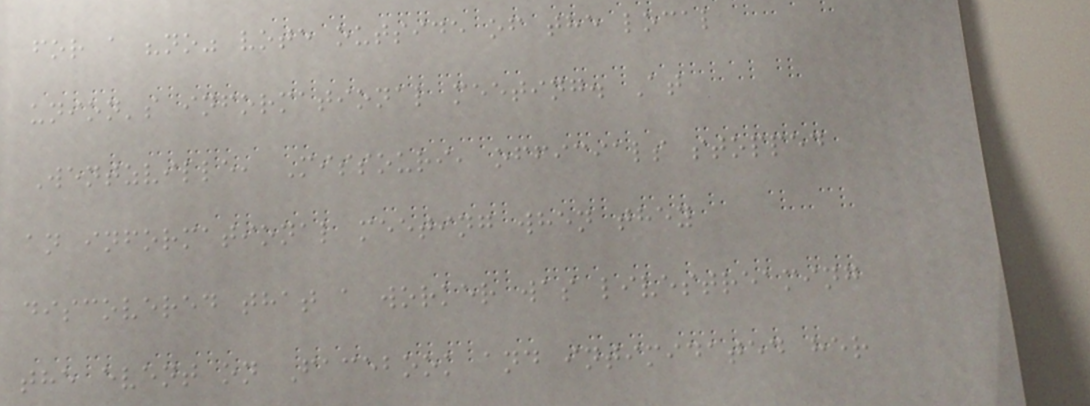for a "no" vote outside of the local
union's informational meeting. At
Wentzville, Missouri, officials stopped
an informational meeting when they
discovered that a worker was livestreaming
the event on Facebook and intimidated her
